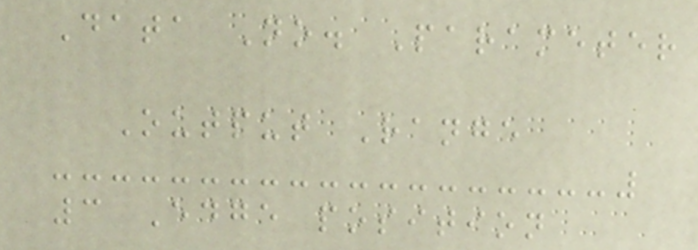Data No. Parameter
Output Range
3 Edge position
